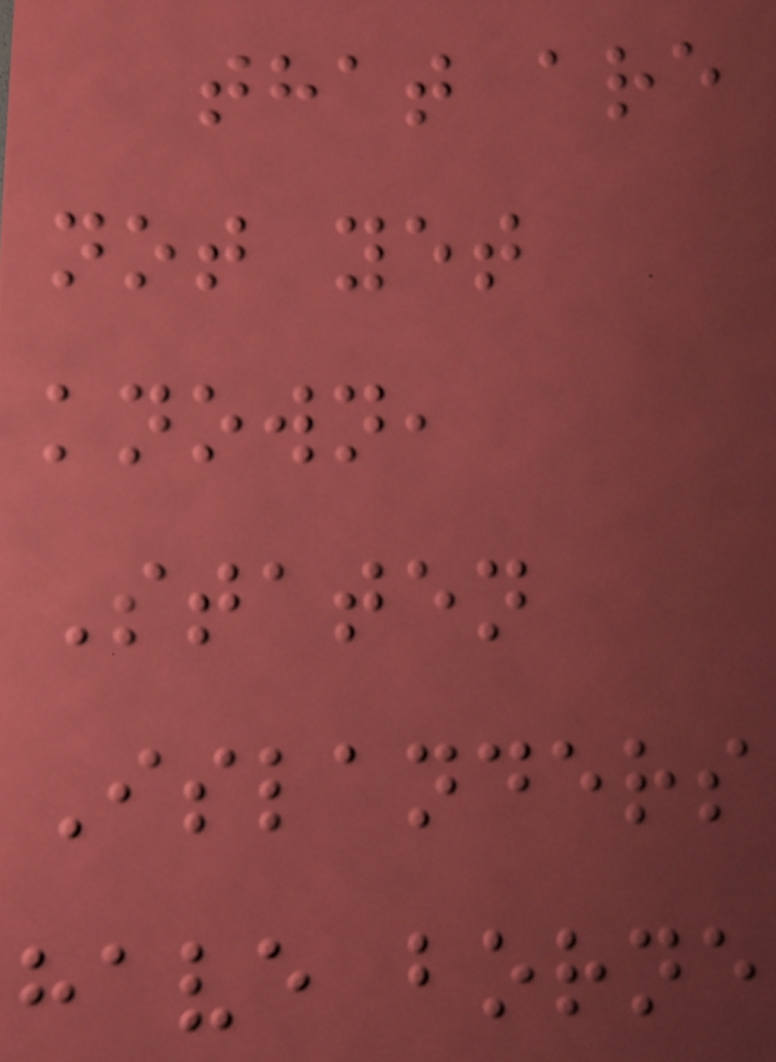that are
not yet
known,
Staten
Islanders
have borne
